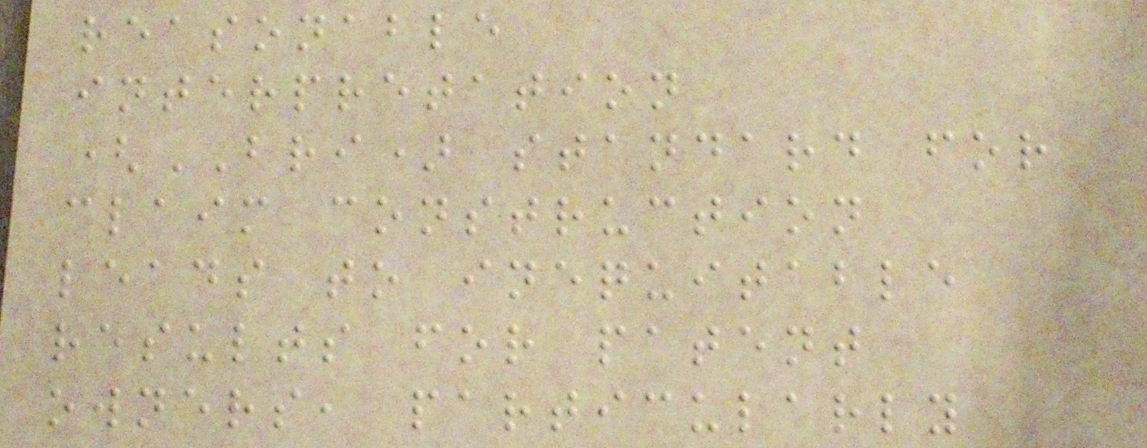reasonable
interpretation
(BRI) standard for
claim construction
leads to inequitable
results for patent
owners, particularly
